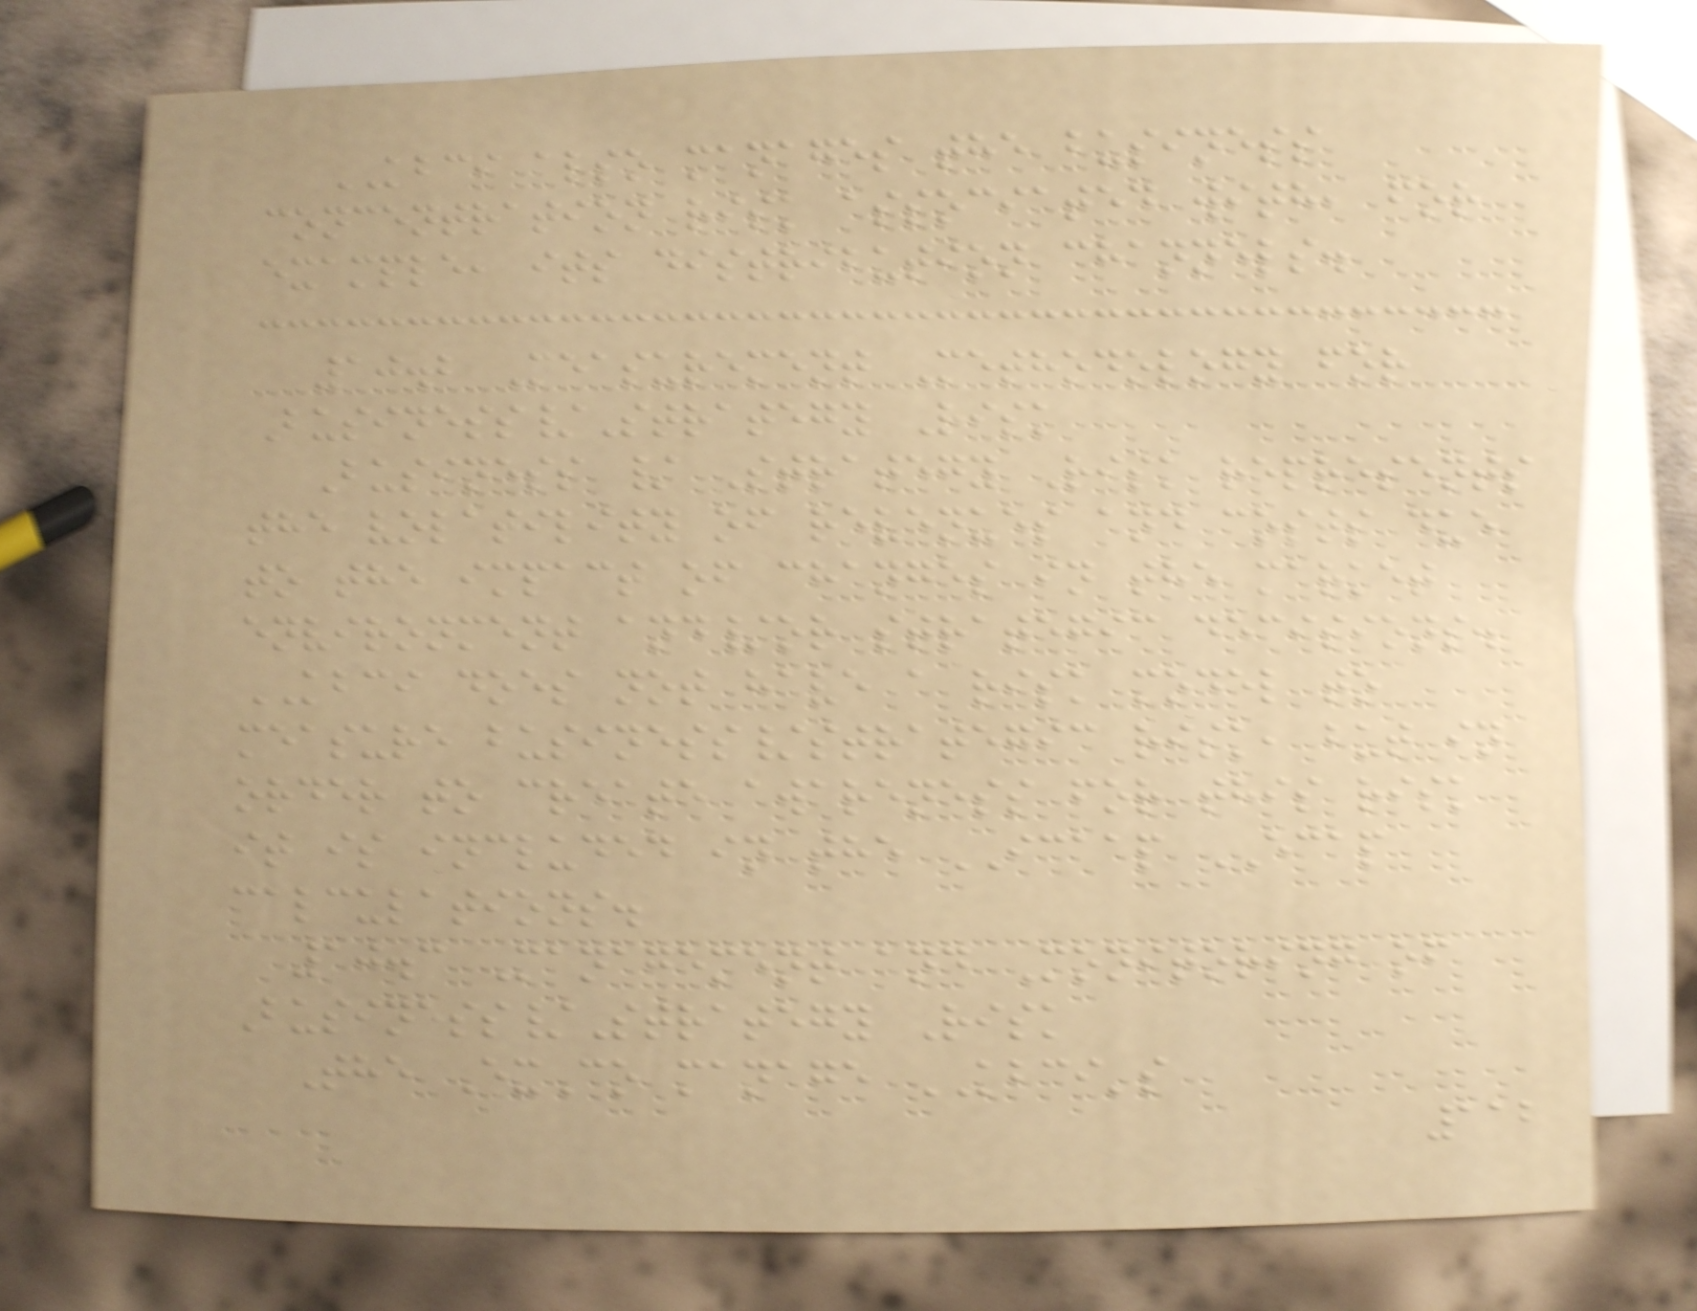KBCI also manages the business
concentration risk associated with, for
example, its distribution channels.
10.2 Measurement Methodology for
Business/Strategy Risk
Business / Strategy Risk represents
the volatility of revenues and costs due
to the impact of changes in the market
environment and/or strategic decisions.
KBCI does not have a risk model to
measure business/strategic risk, but in
order to create awareness for this risk
it is included in the ICAAP ECAP
calculations.
10.3 Management and Monitoring of
Business/Strategy Risk
The ExCo manage KBCI's
112
